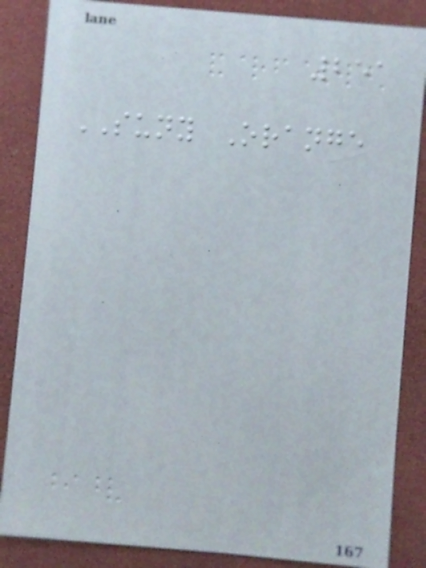251
SUNY Orange
